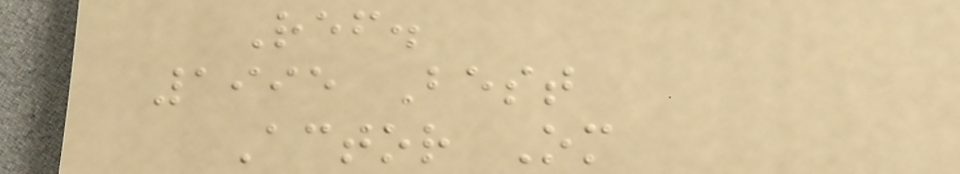Ref.
1995 Best
Actor Om
